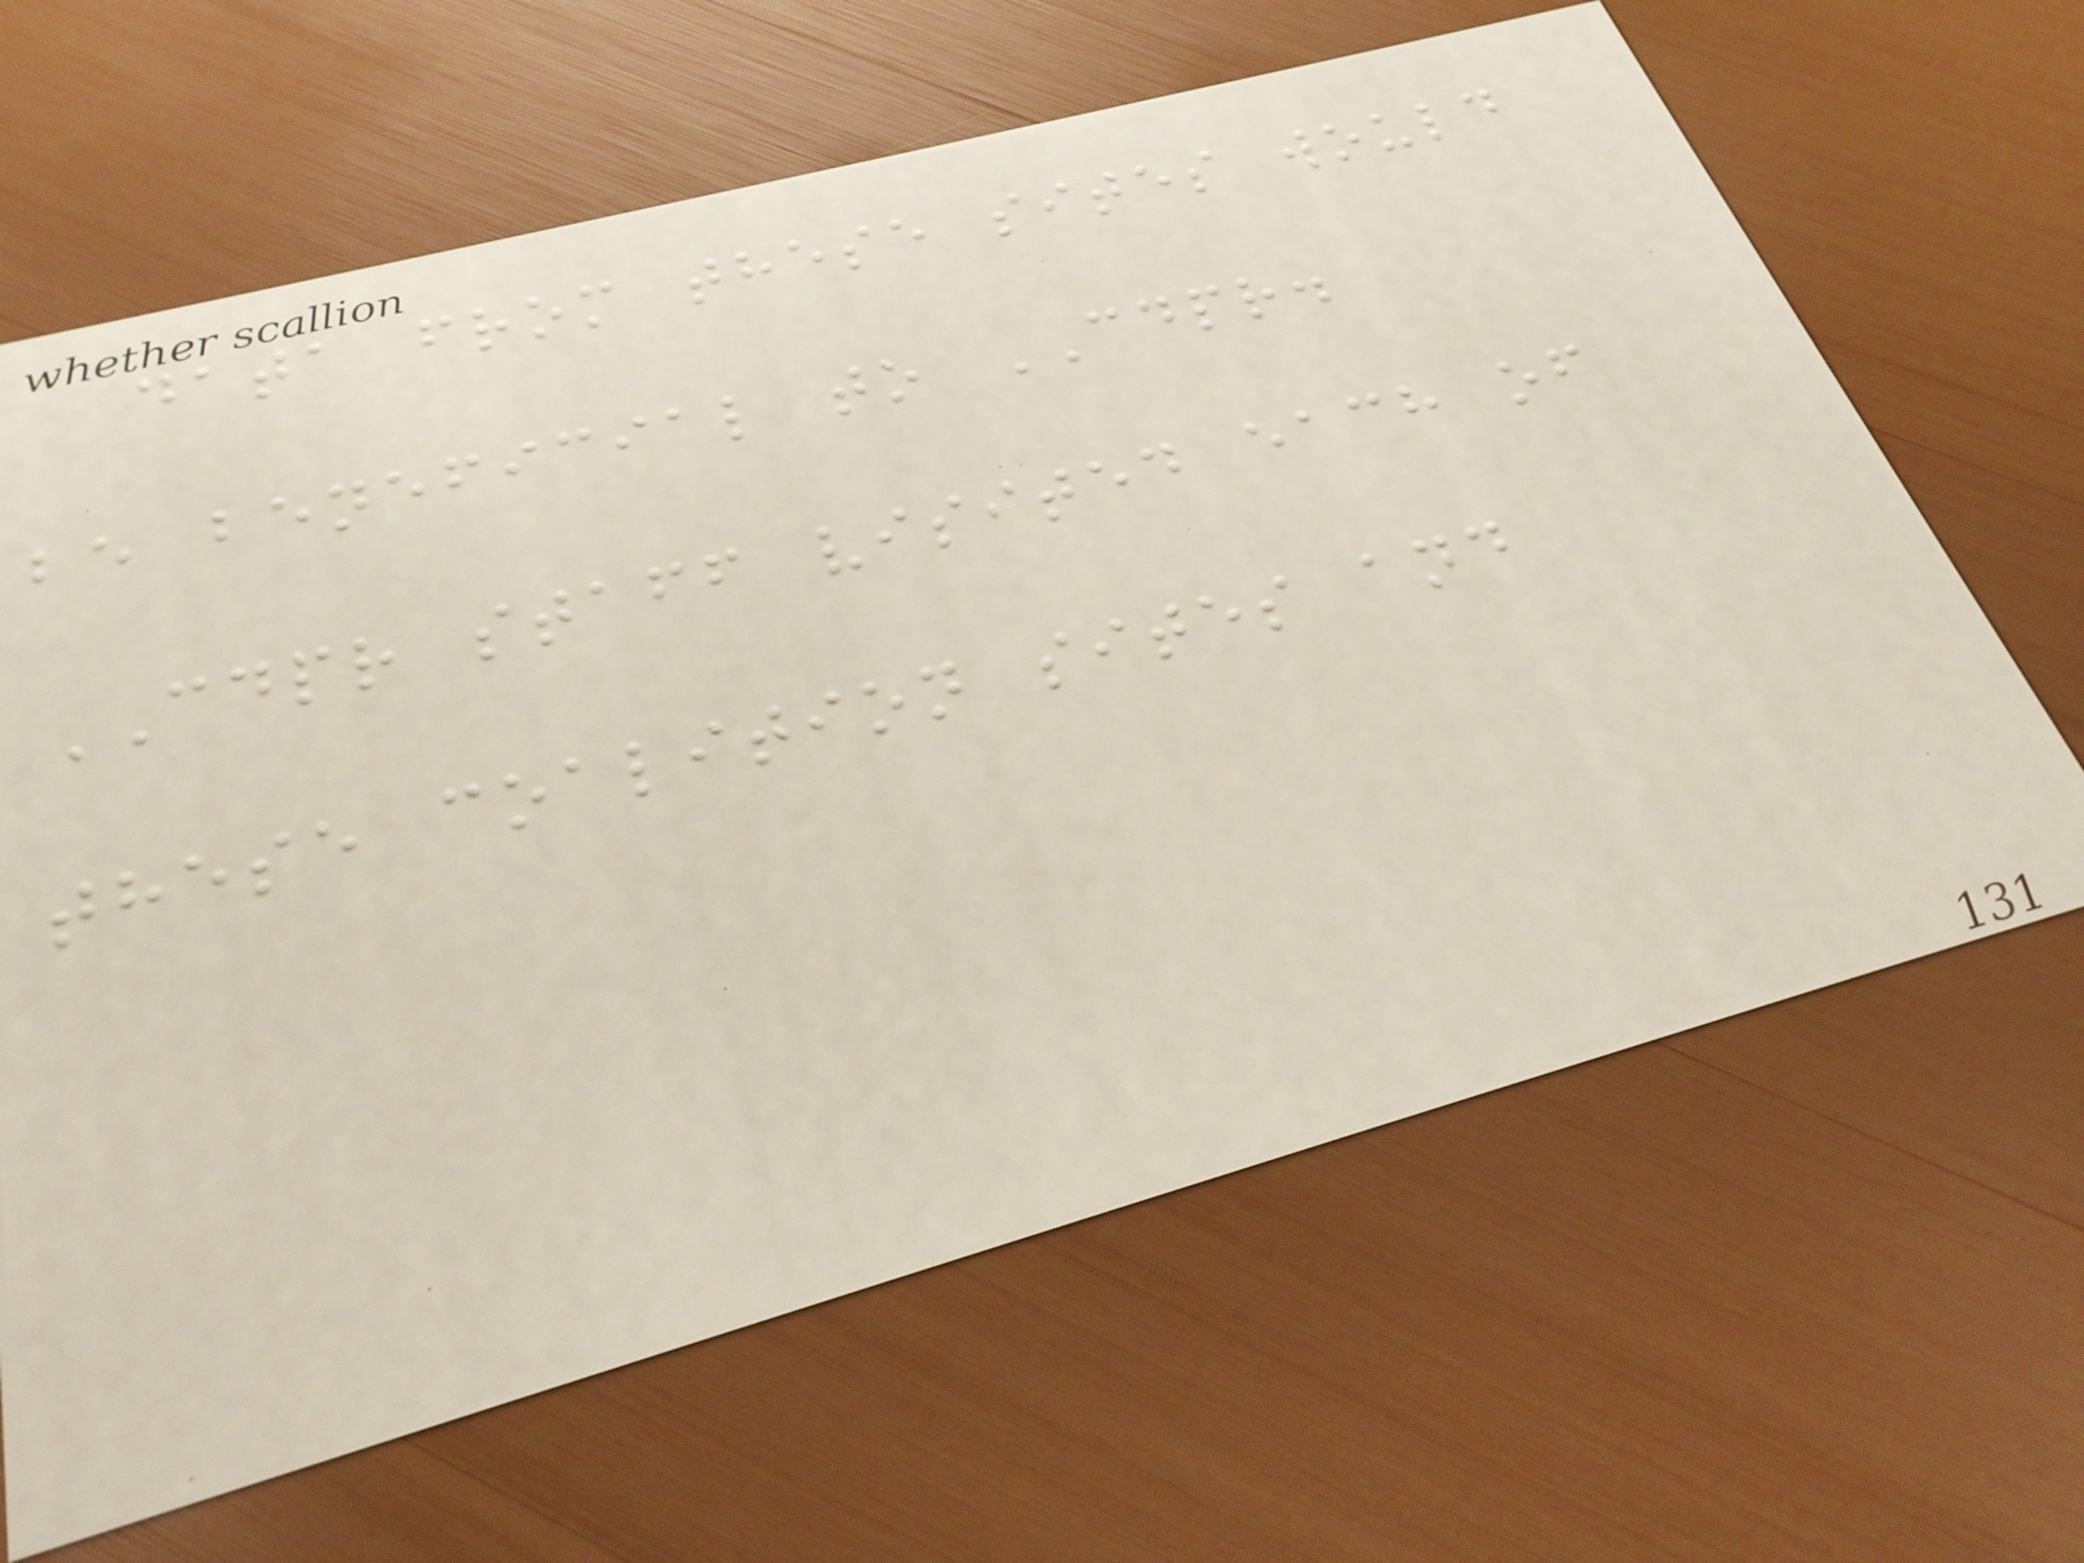data from these sites would
be beneficial to CDPR.
CDPR staff visited each of
these coalition sites and
